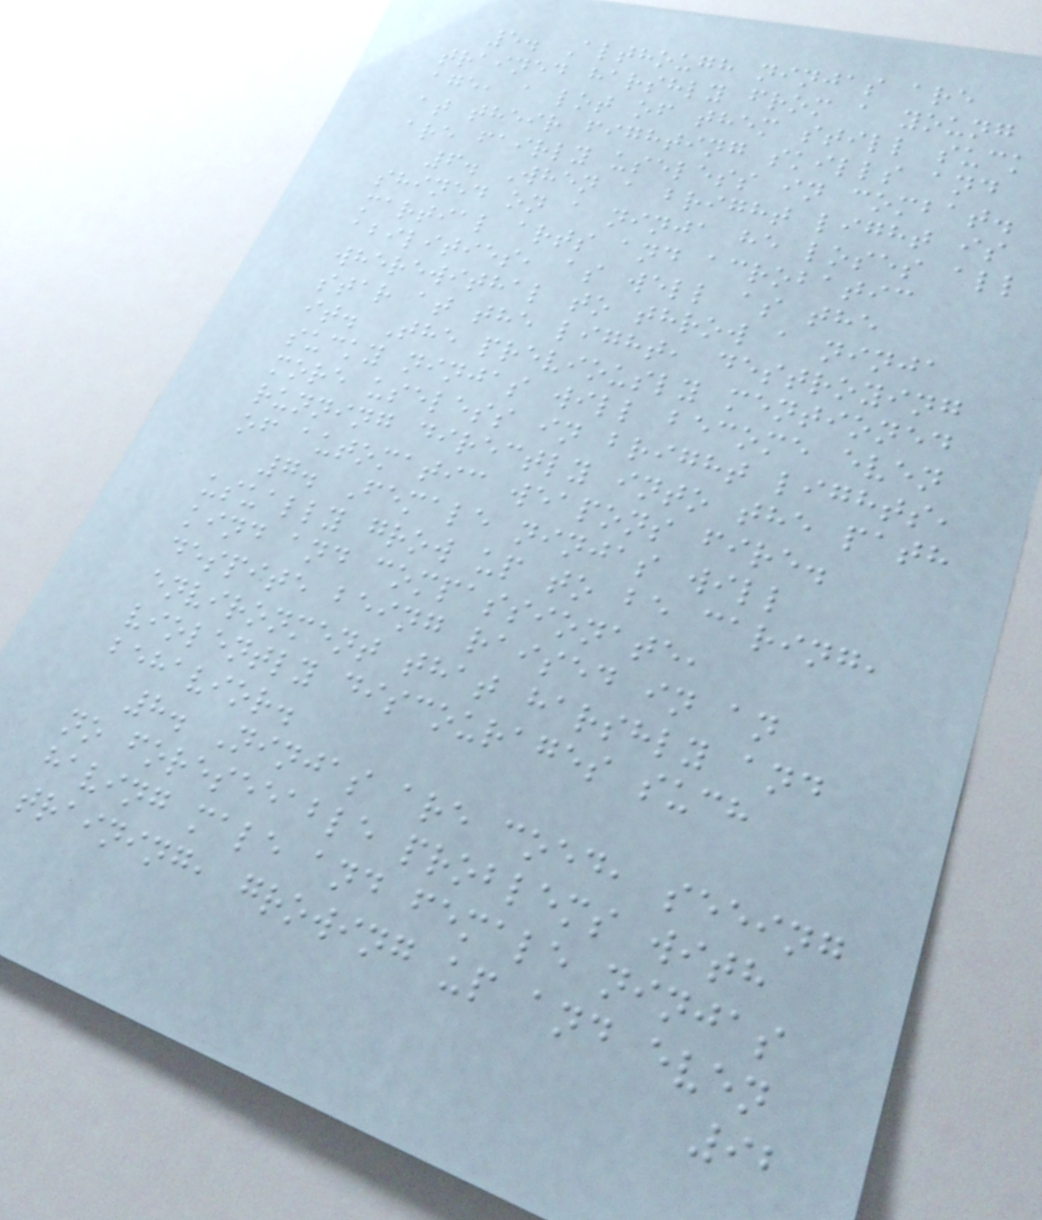5. Although ninjas are
trained harshly from a young
age, a lot of them still suck
at their fighting skills and
are fairly useless in combat.
6. When a bright light is
shined on a ninja he loses all
martial arts and acrobatic
abilities, as well as the
wherewithal to throw a ninja
star at the light, destroying
it. The previously mentioned
sucky ninjas will become even
more useless in bright lights,
running directly into the path
of automatic weapons fire.
7. Female ninjas will
usually grow up to be caring,
kind and compassionate,
despite being raised in an
environment that harshly and
violently discourages such
behavior.
8. Ninjas are coed, seeing
no foreseeable problems with
having male and female ninjas
training, growing up and even
92
